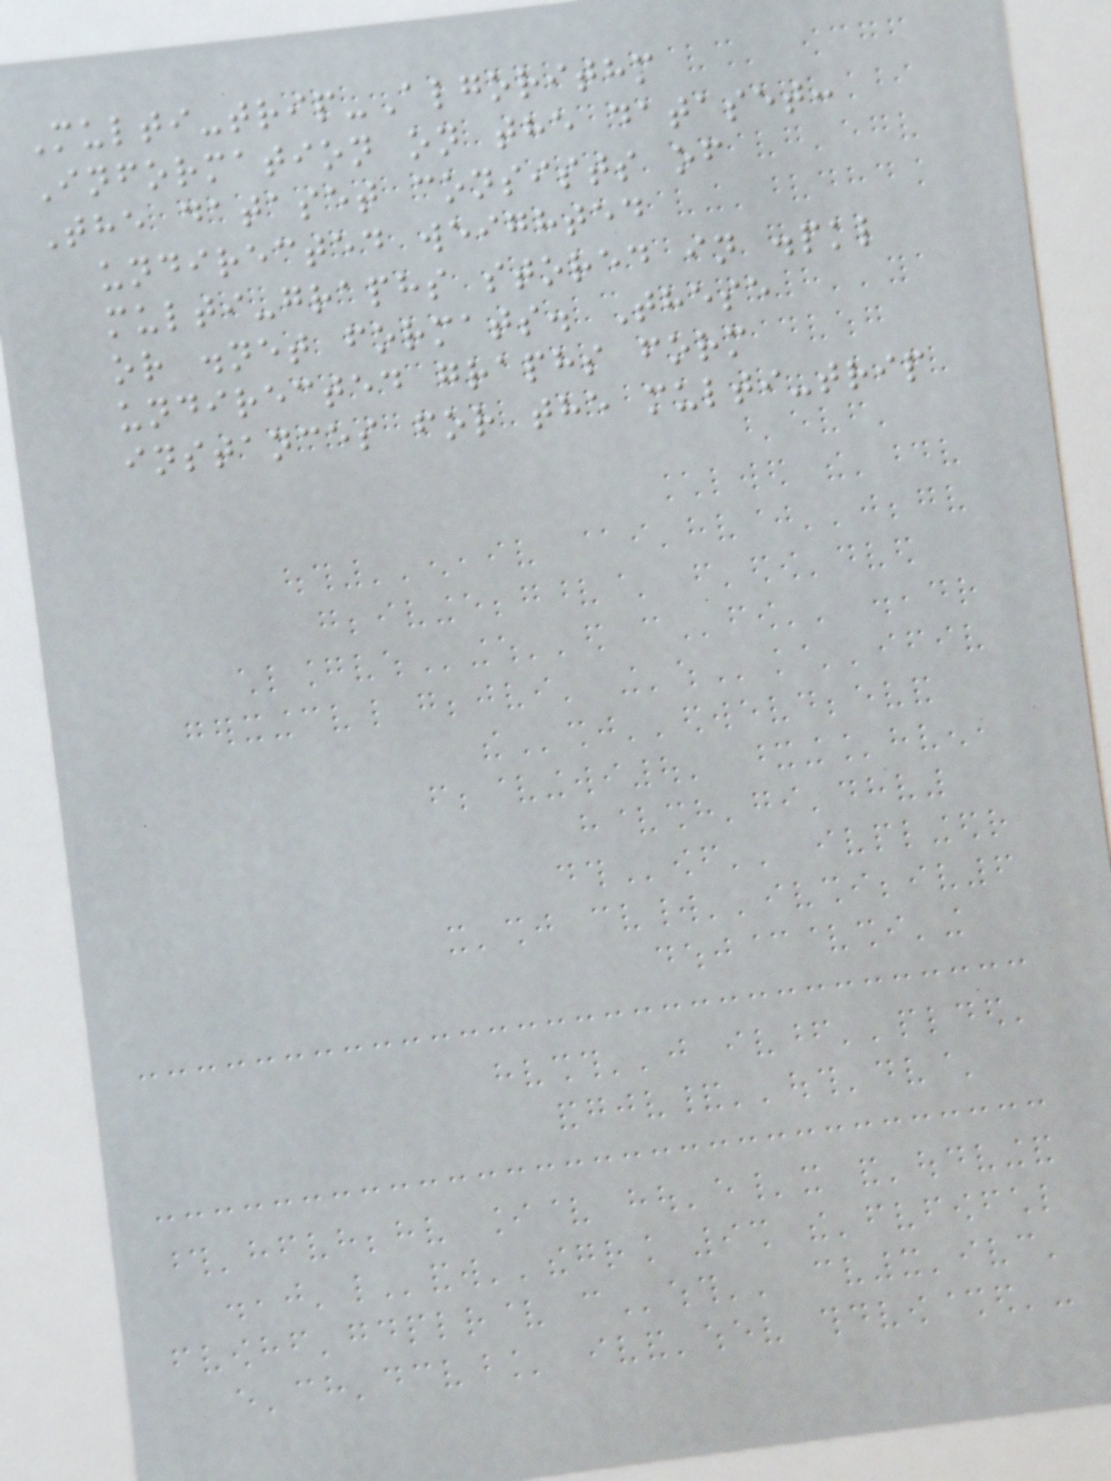Multi-trip-Algorithm
Information on the dataset:
The dataset consists of
undirected weighted
multi-graphs stored in .pkl
or .net formats. These
undirected graphs form
instances for the multi-trip
